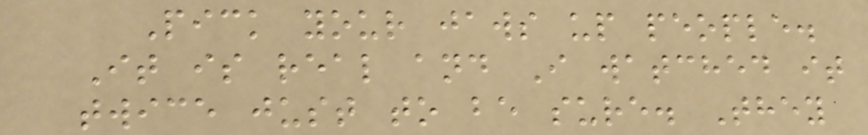Pick your jaws up people.
It is real and I watched it
twice just to be sure. They
